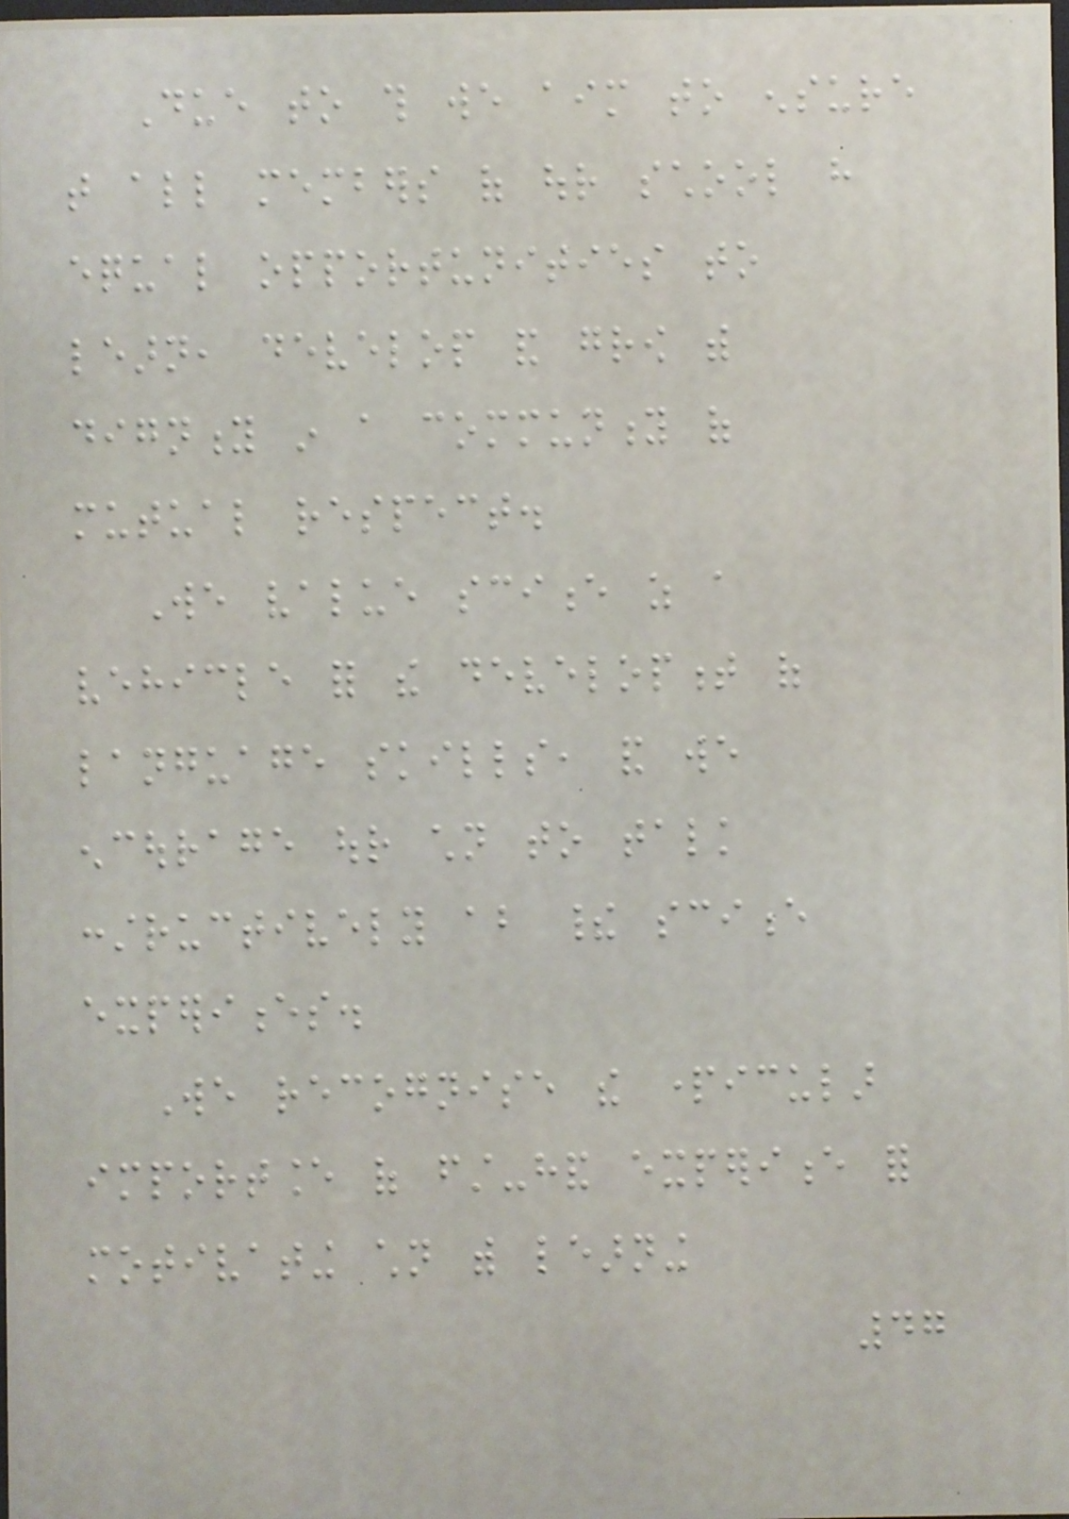Due to this we aim to ensure
that all members of our school have
equal opportunities to
learn, develop and grow with
dignity in a community of
mutual respect.
We value science as a
vehicle for the development of
language skills, and we
encourage our children to talk
constructively about their science
experiences.
We recognise the particular
importance of first-hand experience for
motivating children with learning
47
